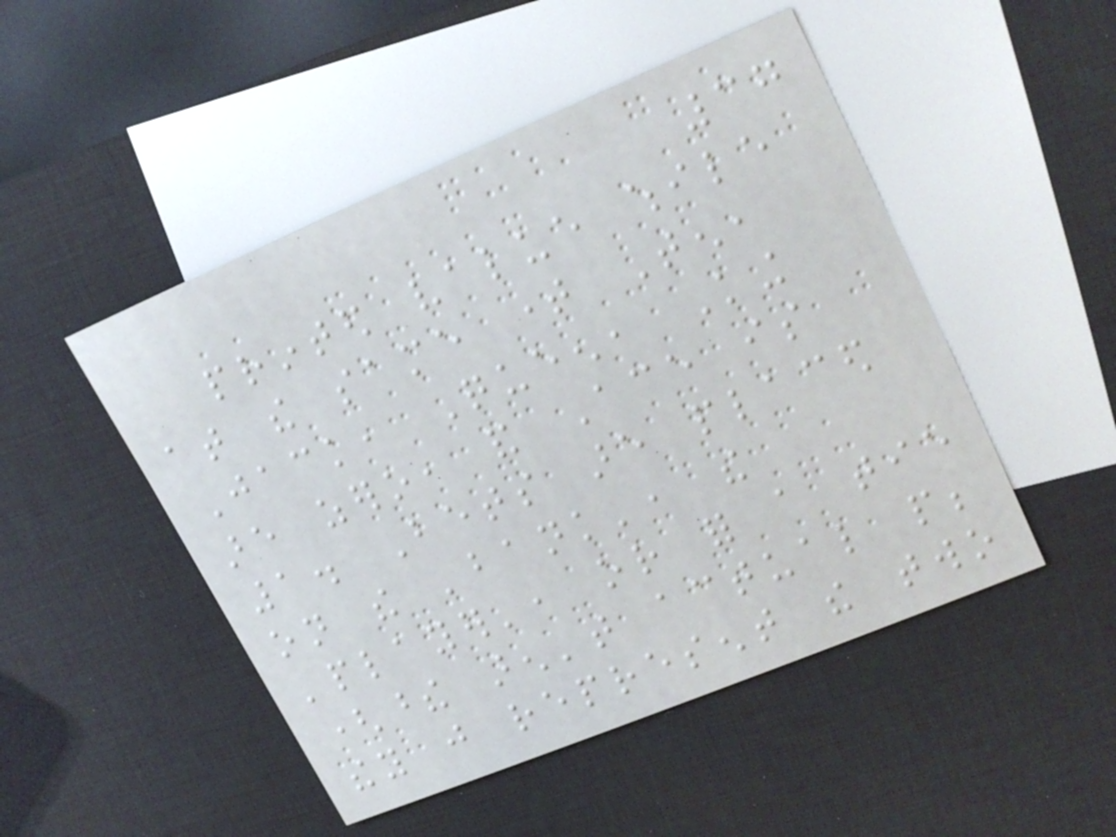37
printed value while
at the same time Ten,
Jack, Queen, King
are zero, and Ace is
1. Bets are placed
on the 'bank', the
'player', or for a tie
(these aren't actual people;
they just represent the two
